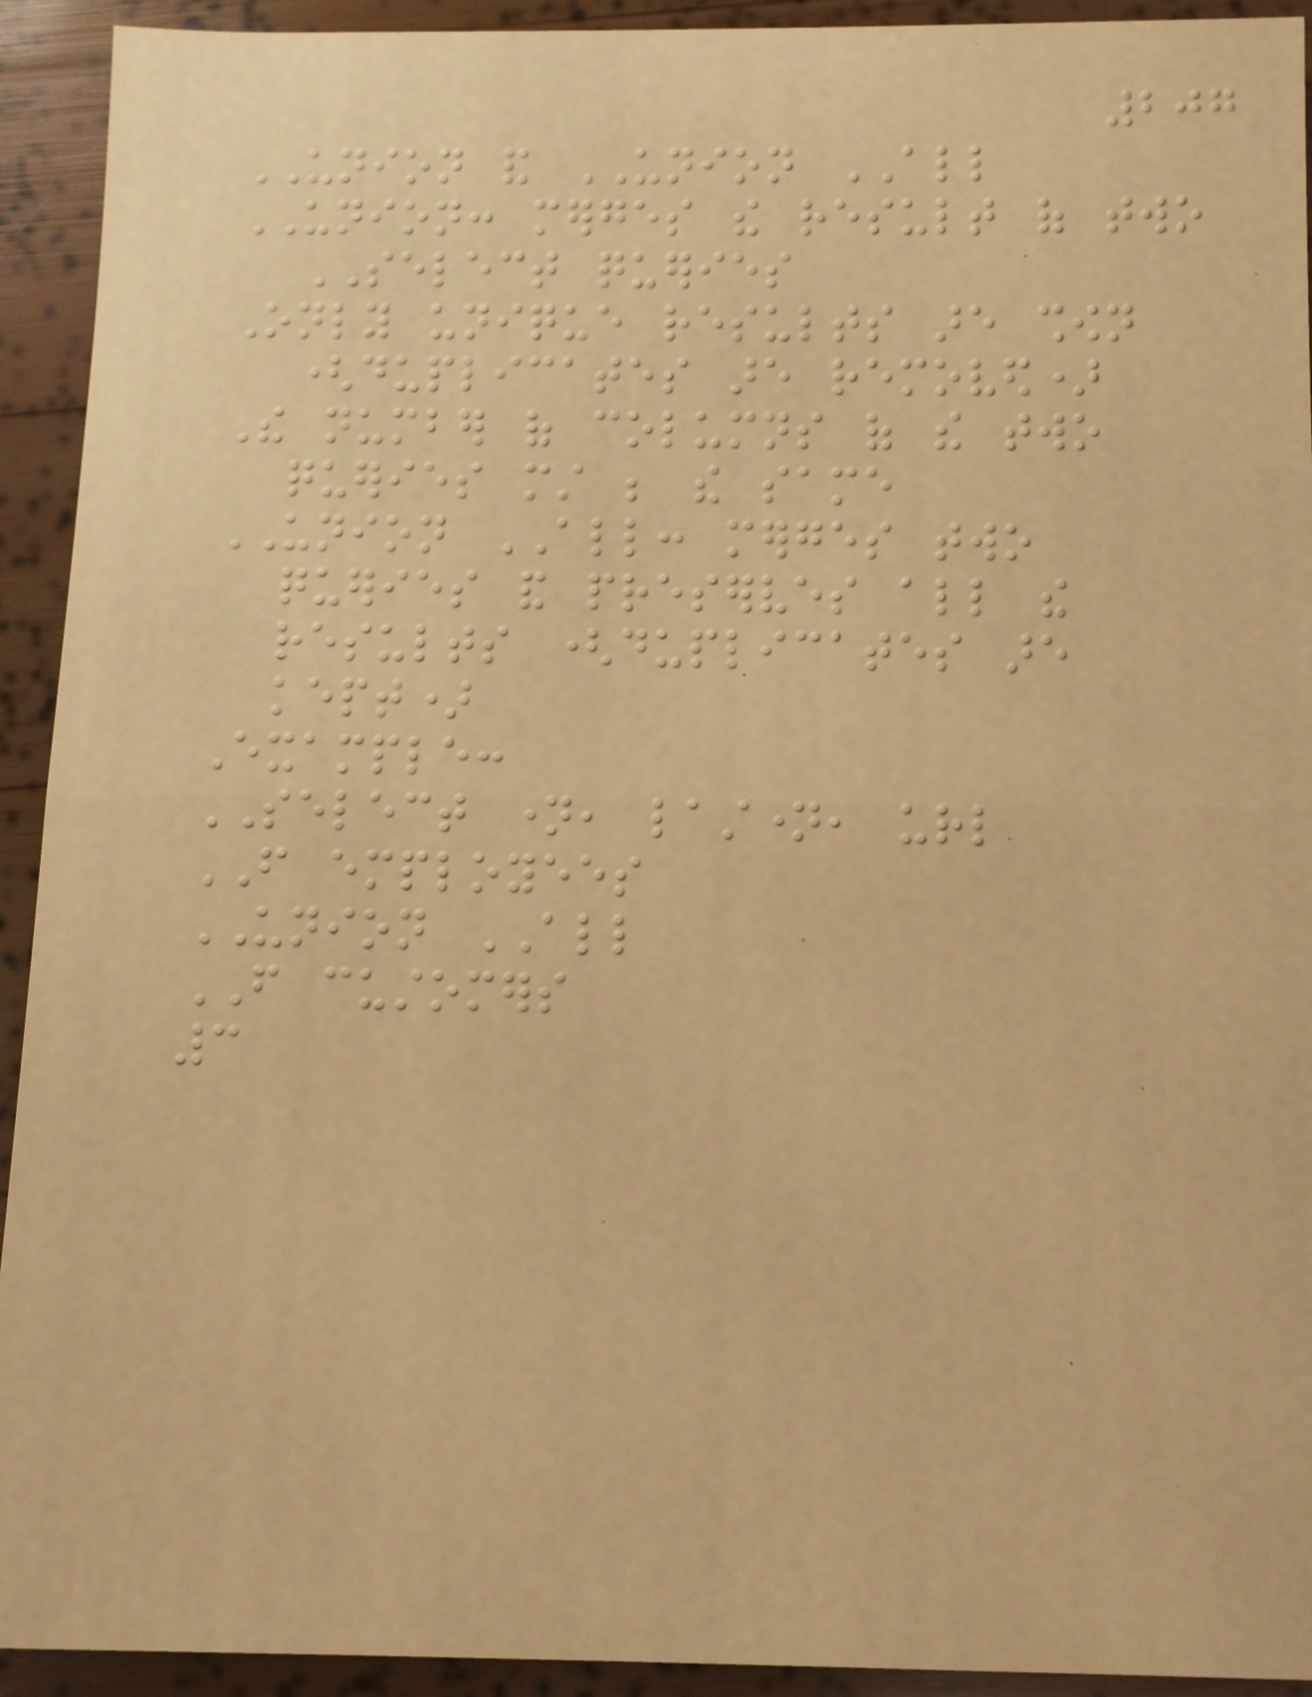207
UNION and UNION ALL
UNION: merges the result of two
SELECT queries
Only unique results are shown
(duplicates are removed)
The number of columns of the two
queries must be the same
UNION ALL: merges two
queries and preserves all the
results (duplicates are
kept)
Example:
SELECT name, lastname, url
FROM employees
UNION ALL
FROM customers
3
